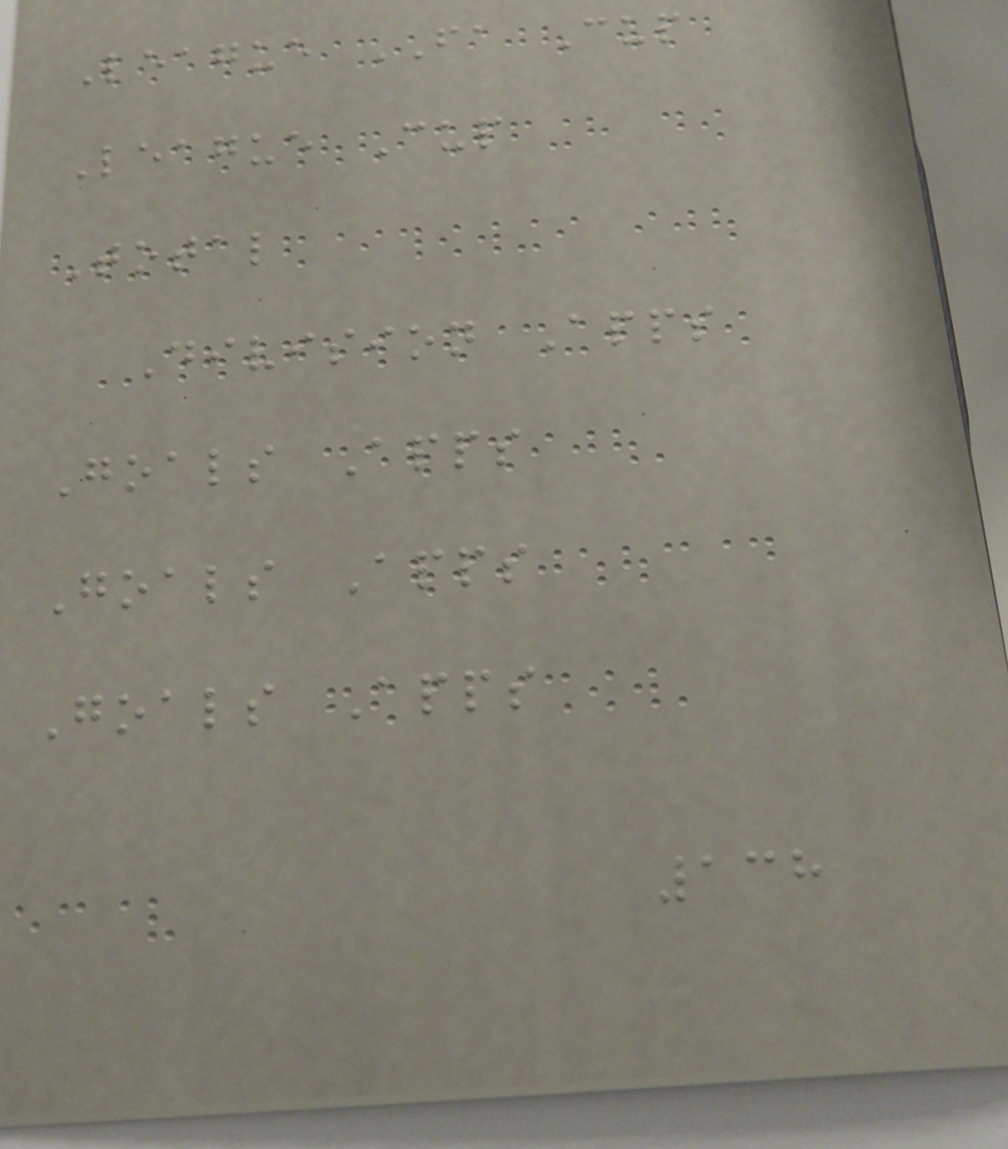League FA Cup
League Cup
Total
Division Apps
Goals Apps
Goals Apps
Goals Apps
138
